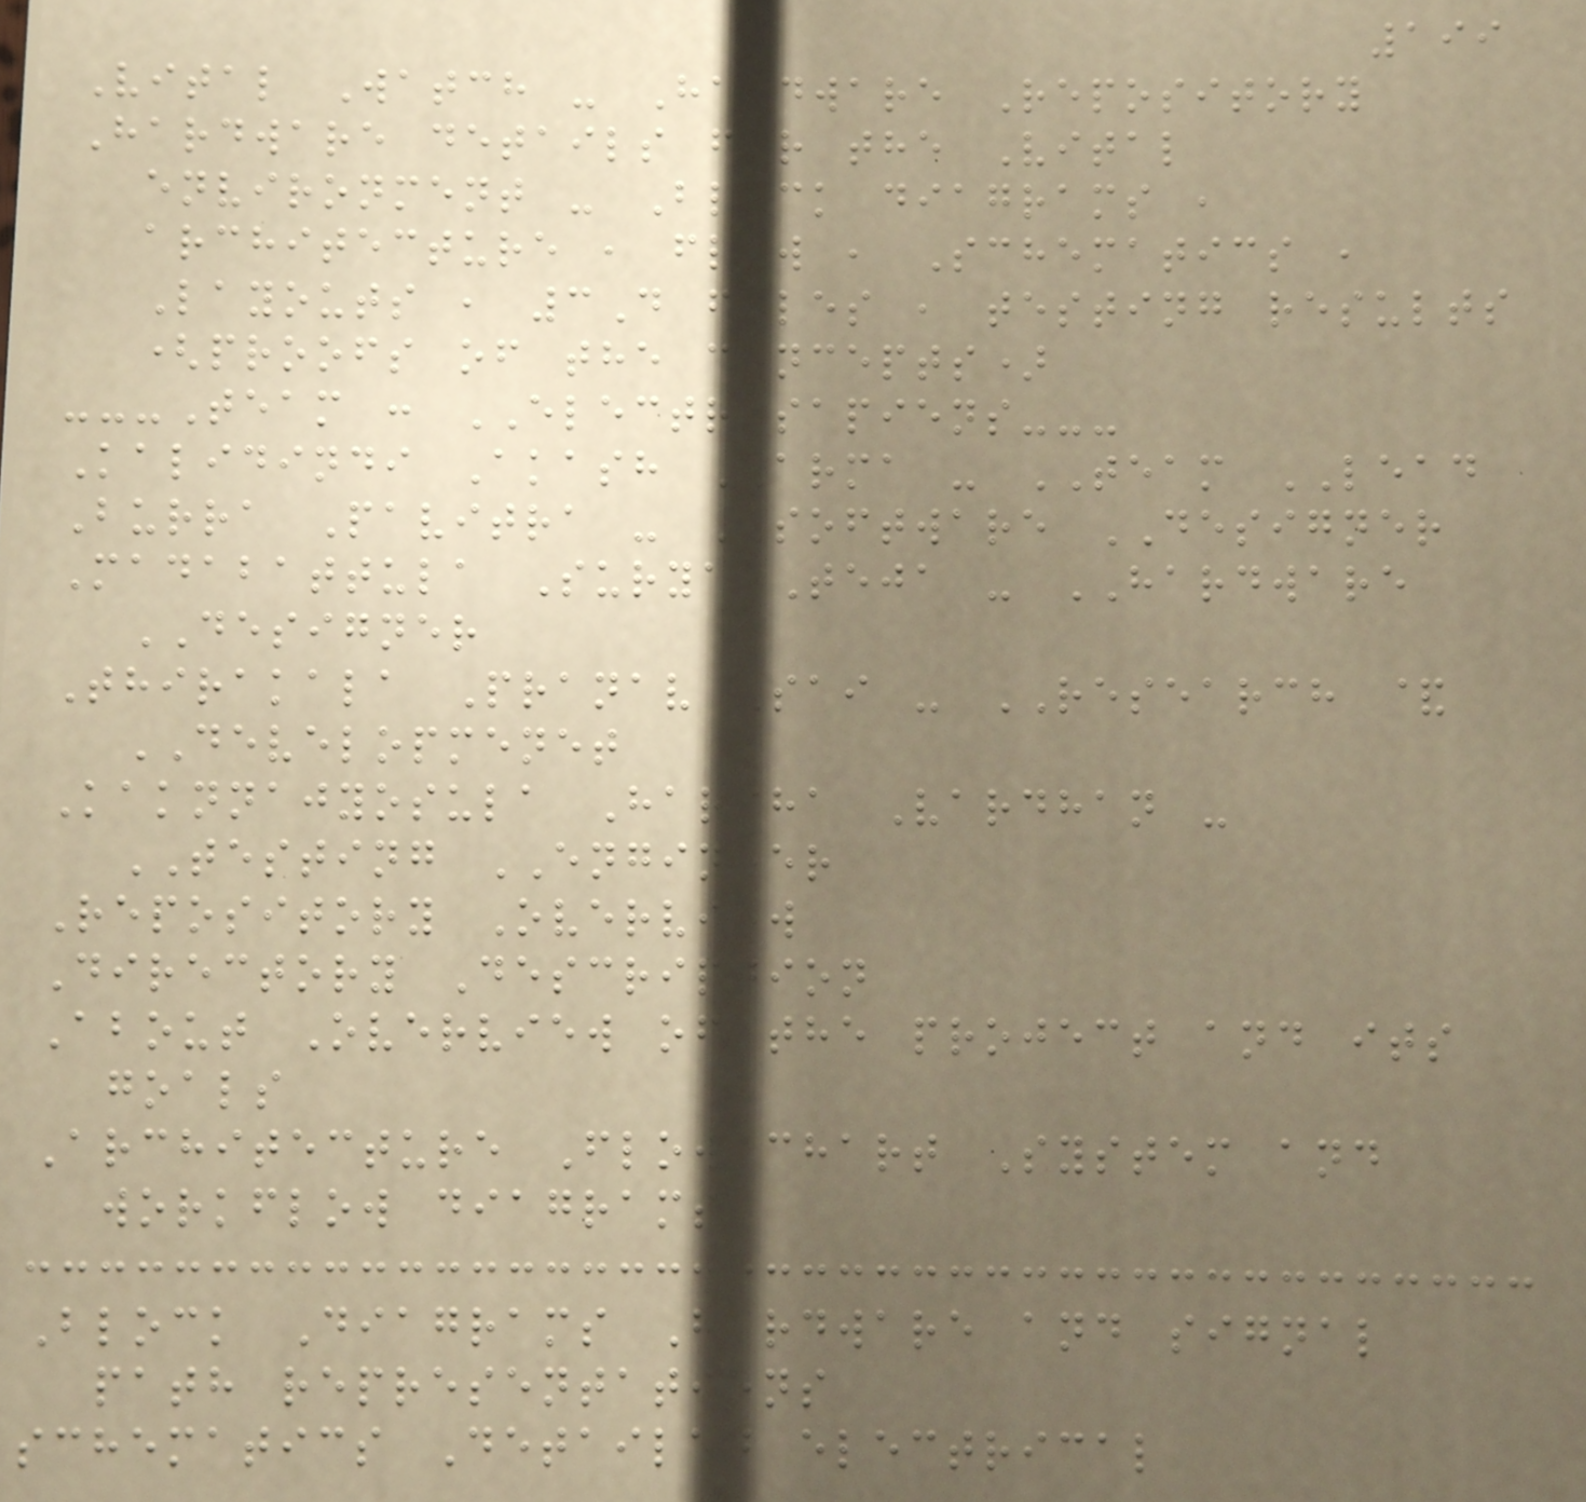199
Vital Watch - Hardware Repository
Hardware details for the Vital
environment - Block diagrams ,
architecture , flow , Schematics ,
Layouts , 3D files , testing results
(proofs of the concepts)
---Team : ELECTROSAPIENS---
Kalidindi Akash Varma - TEAM LEAD
Burra Pavitra - SOFTWARE DESIGNER
Madabattula Surya Teja - HARDWARE
DESIGNER
Thirakala Pranav Sai - RESEARCH &
DEVELOPMENET
Kaknnajyosula Harsha Vardhan -
TESTING ENGINEER
Repository Overview
Directory Description
About Overview of the project and its
goals
Architecture Flow chart System and
workflow diagrams
Block Diagrams Hardware and signal
path representations
schematics Detailed electrical
